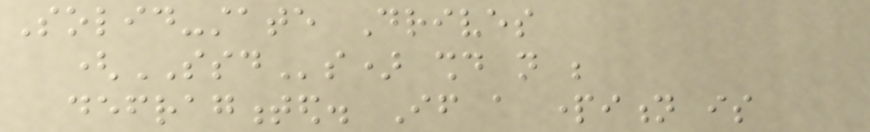Solid-state Drives
(SSDs) should not be
defragmented. If a partition is
